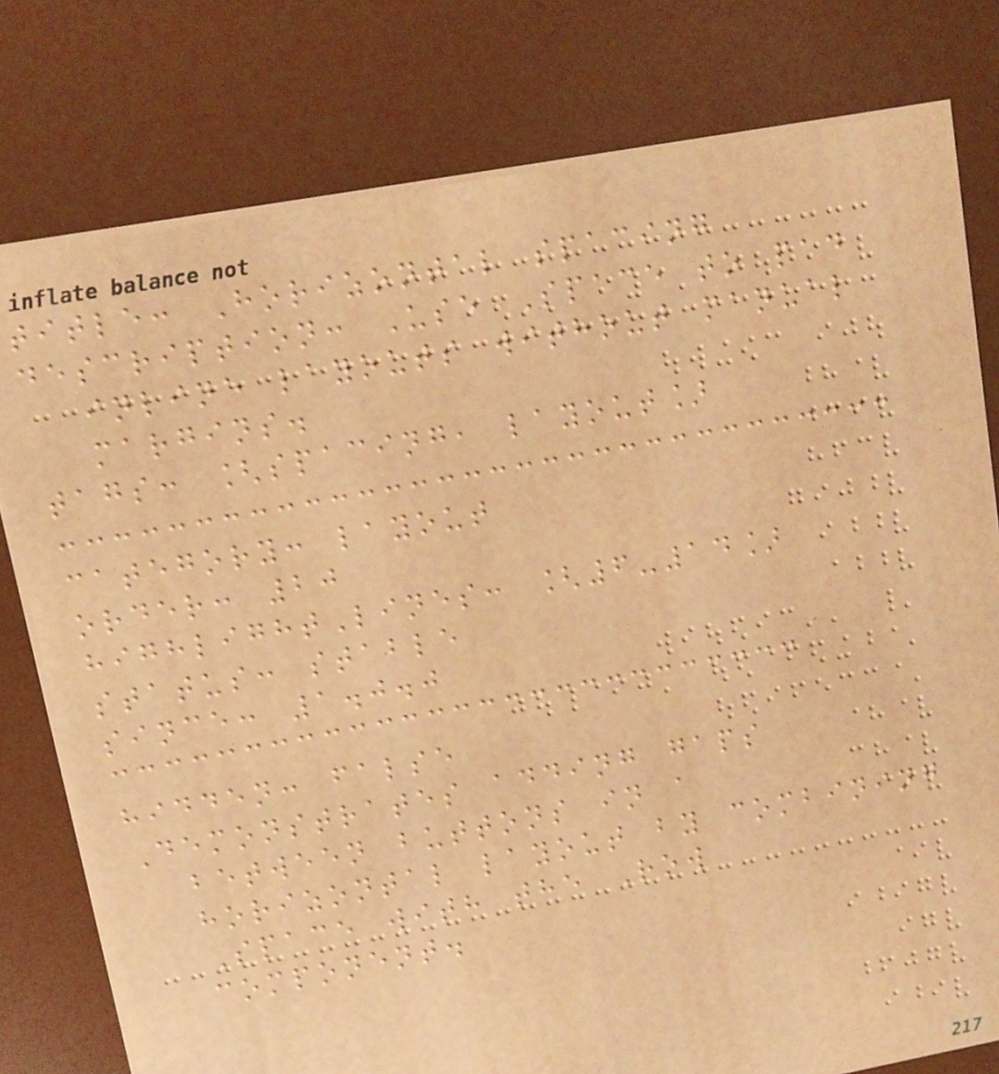title: Horizontal spacing
description: Use Space to pad
inline layouts without manual
margins.
tags: [spacing, layout]
category: layout
order: 20
highlightLines: [6-14]
status: stable
since: 1.0.0
hidden: false
Demonstrates adding gaps
between buttons in a
horizontal layout by combining
Space with the Row
component.
